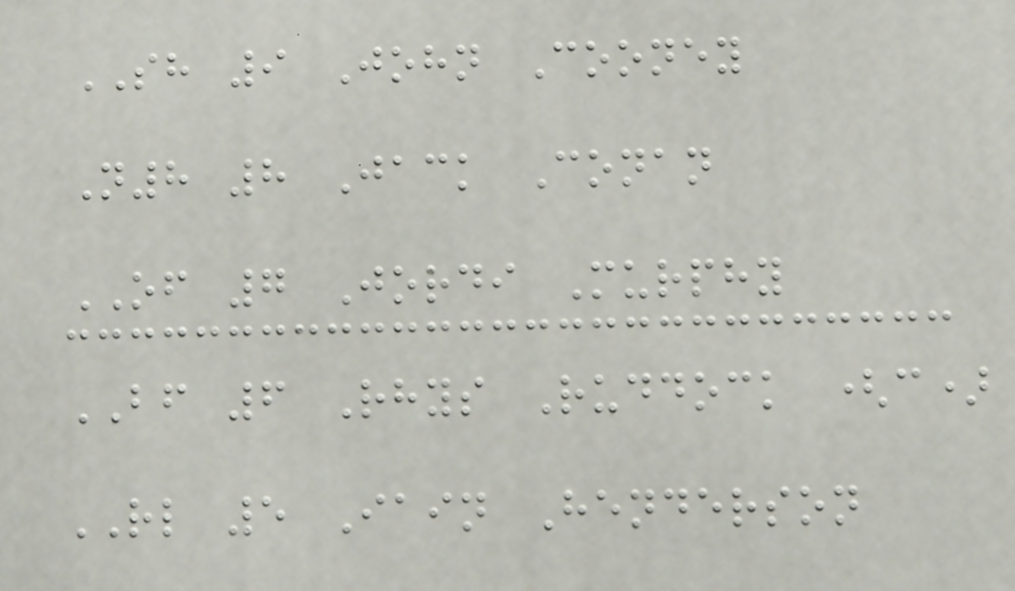SH 9 John Cooney
N8 8 Jack Conan
OF 7 Jordi Murphy
BF 6 Rhys Ruddock (c)
RL 5 Iain Henderson
